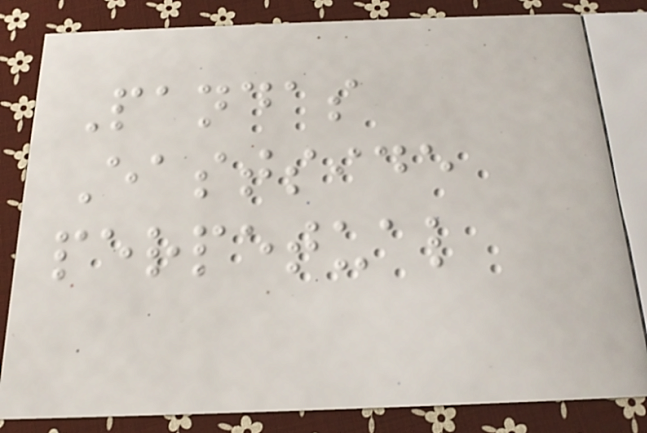Pandas
Eastside
perpetual
